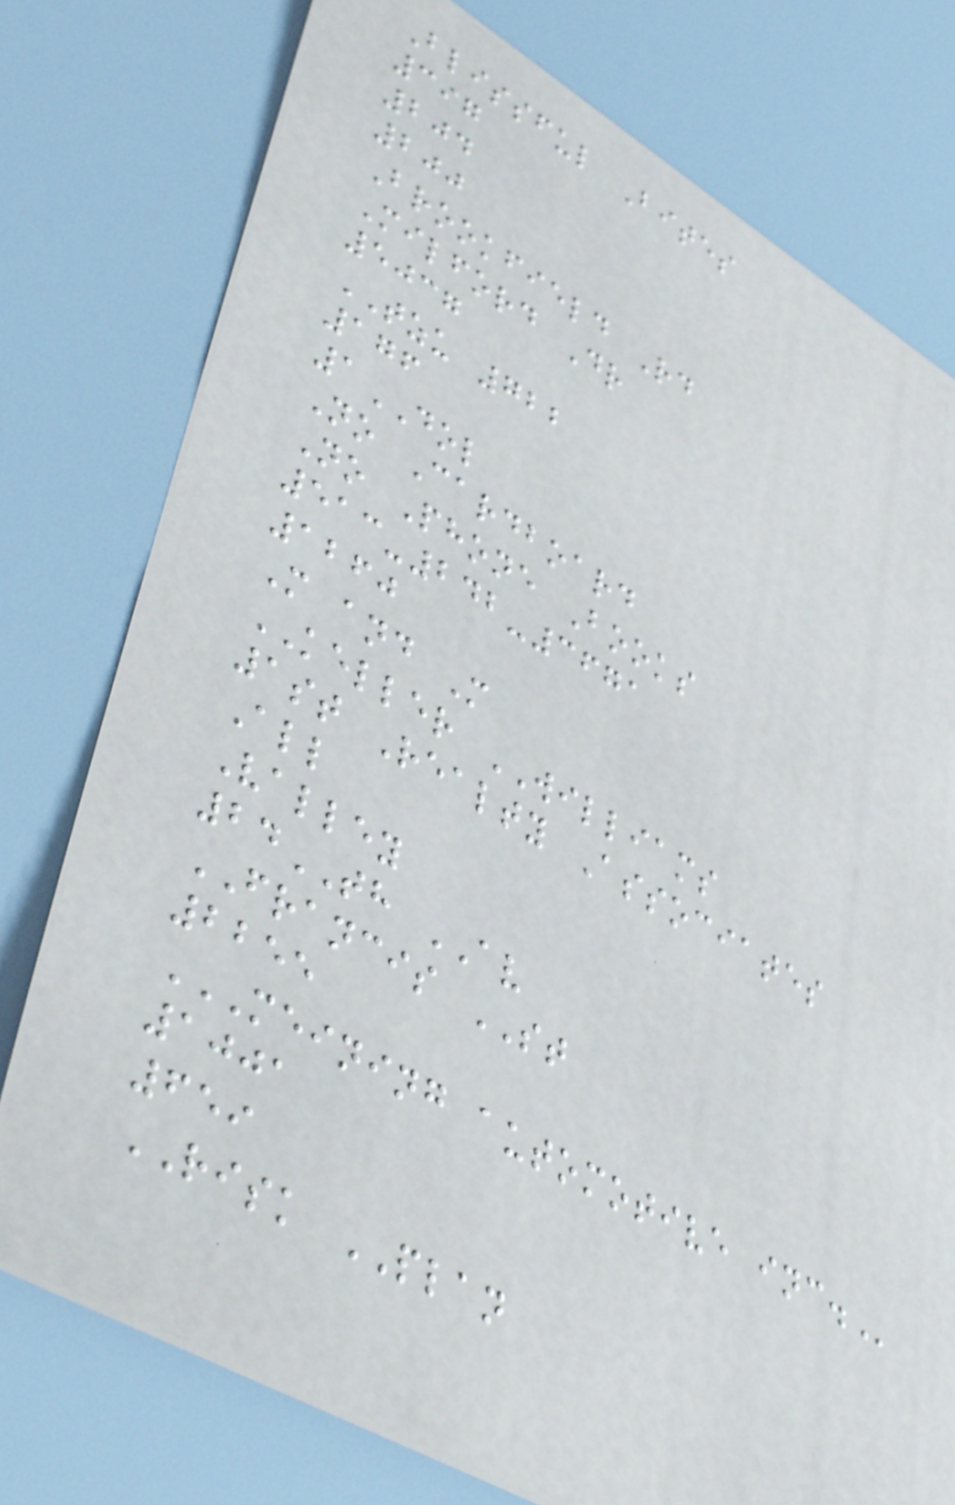Blissful Bites
397
204
200
Brookfield Rd
Milford Dr
5037
TZU 722
176
1DOL
No Cardboard
No Phone Books
513-242-3671
1260
M and M
KELLER WILLIAMS
1st Realty Associates
All
Valley
24TH AV
FRANCIS ST
2255
MEINING AUTOMOTIVE INC.
1001
659
RISK PLAN
